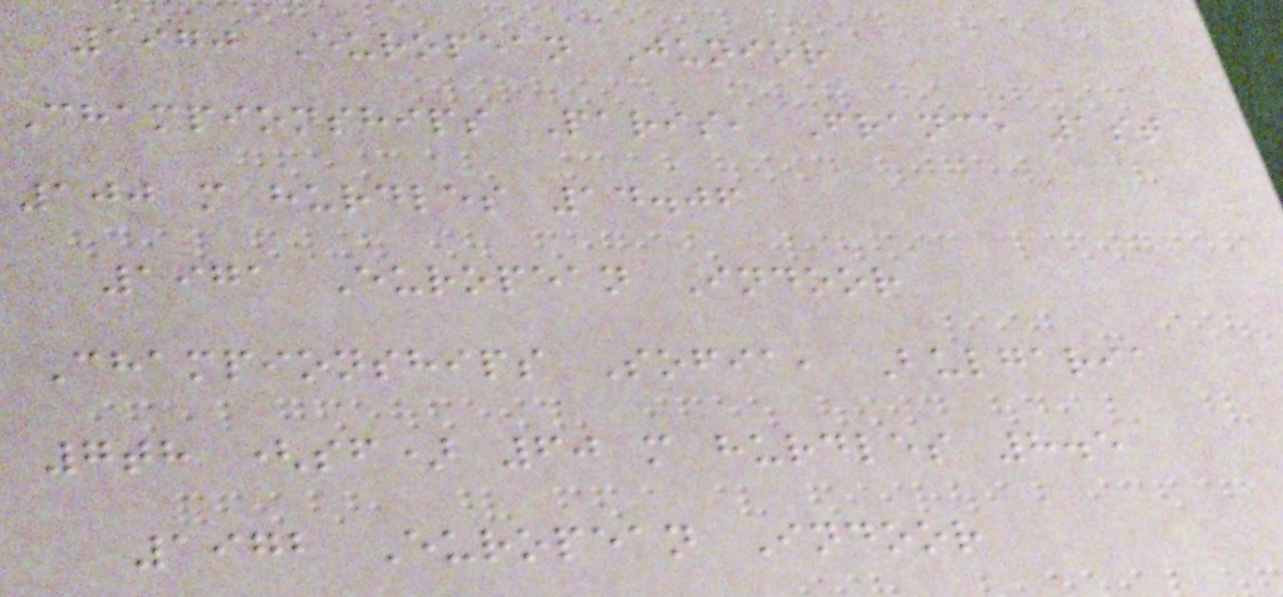1970 European Junior
Championships Paris, France 1st
100 m hurdles 14.06
1971 European Indoor
Championships Sofia, Bulgaria
7th (sf) 60 m hurdles 8.5
1972 European Indoor
